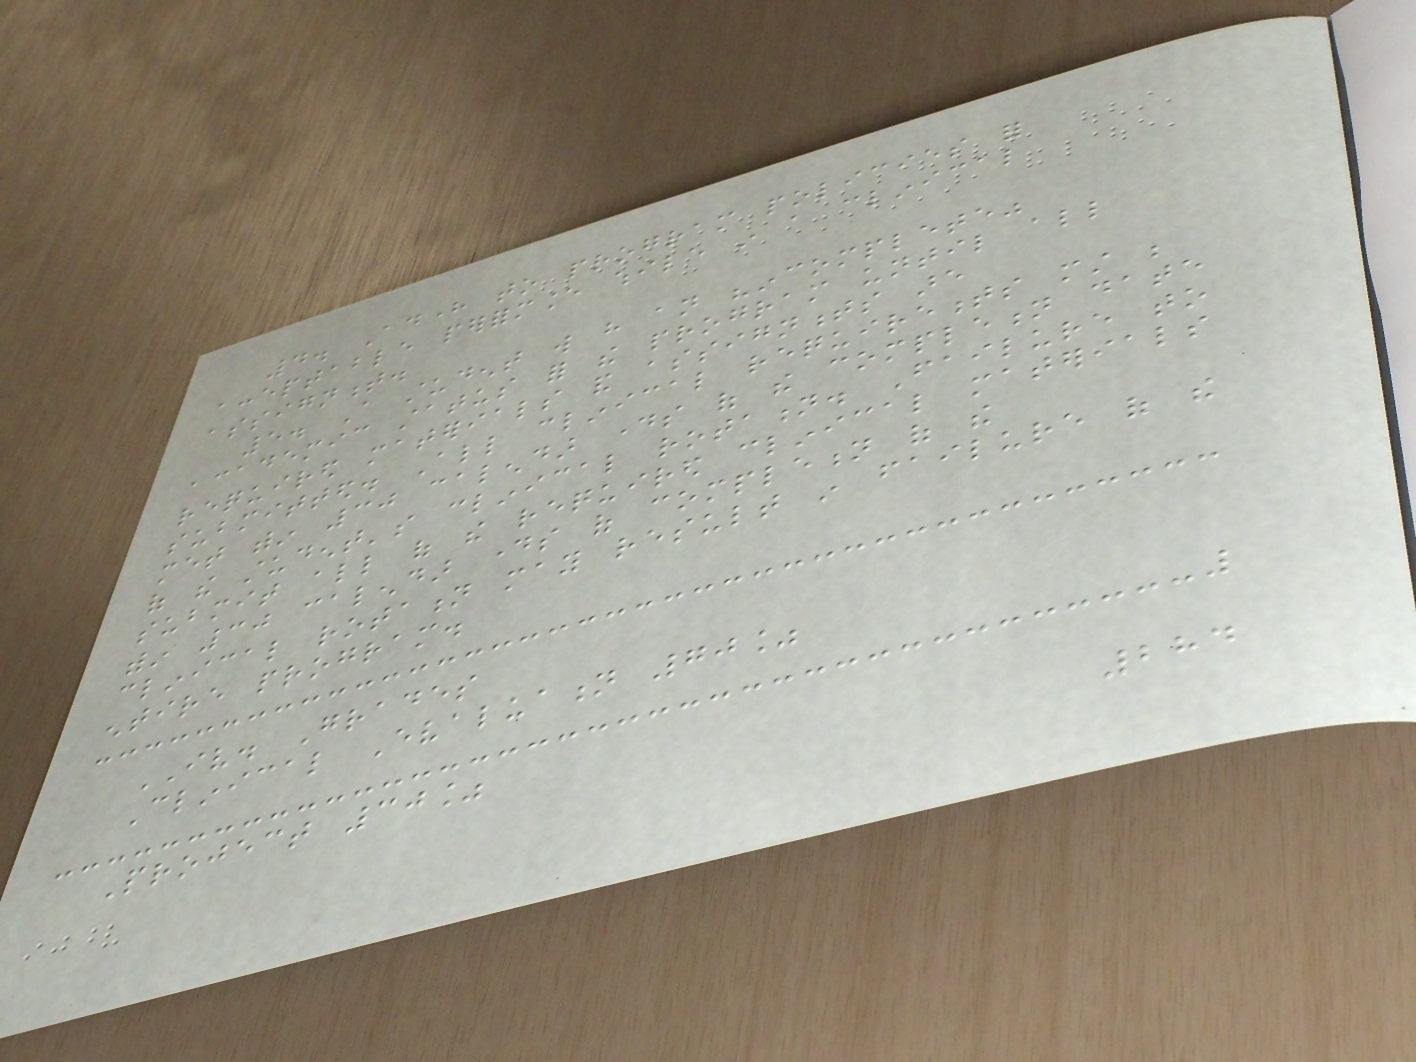4. Adhere to program policies for
acceptable performance while in a clinical
assignment.
5. A student will have an "incomplete"
academic status for the program until all
required materials and assignments are
submitted. All clinical requirements must be
met within 30 calendar days of the completion date
of the student's clinical rotation. Failure to
submit all of the required clinical materials
within 30 calendar days of completion of the
clinical rotation may result in failure of the
entire program.
IV. Grades
Clinical Evaluation 70%
Project 30%
284
